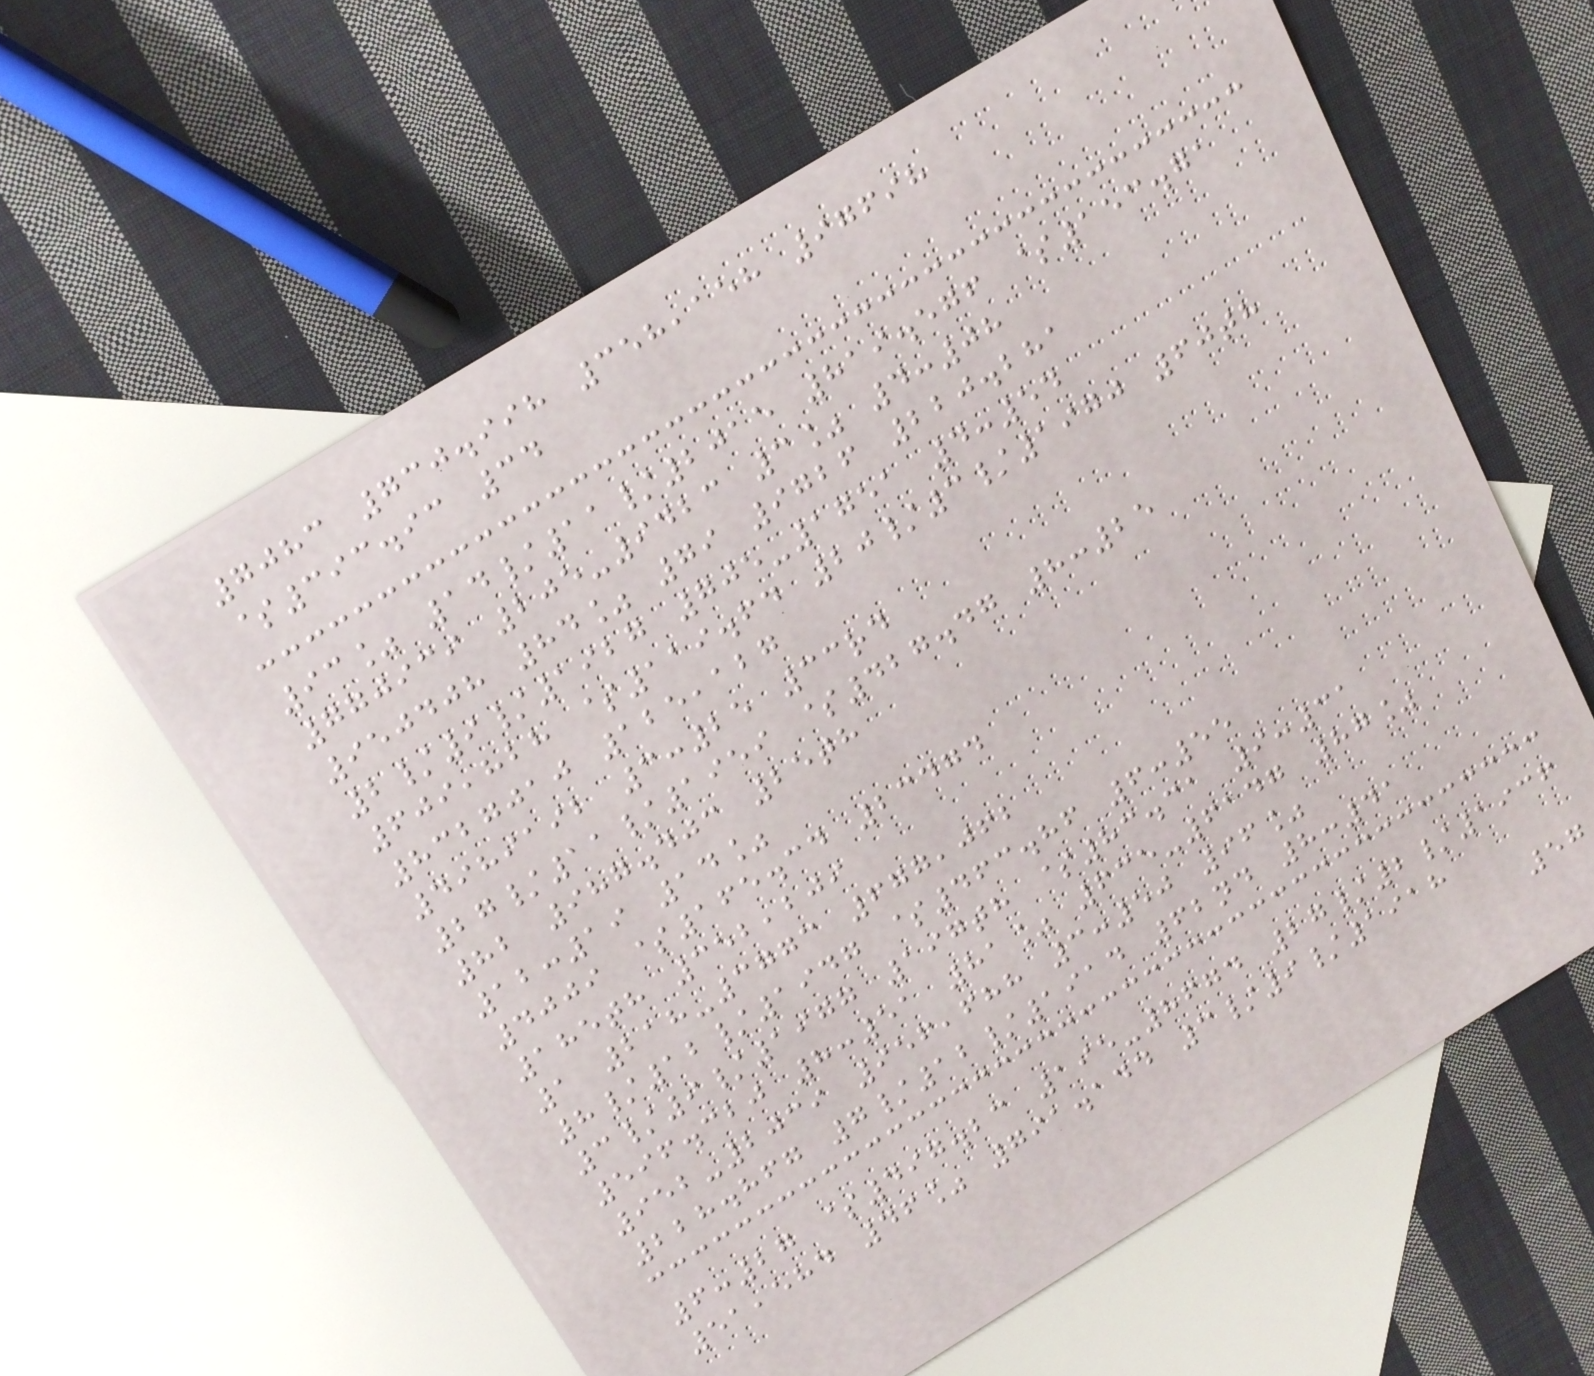7083 730.998 358,158 97698
$393.93 34
93% 14/11/2015 819.576 $153.71
770939 205-9423 3% 4:08
950408 84% 79 9726 220.281
2/9/1927 705-1751 4:54
609,828 $119.64 20/3/1970 60th
8327010 125,127
4989192 3:25 33rd
27/11/1959 $427.47 8:25
82 987.403 25th
12:19 14%
4009 $165.34 23474
185th 352,209
1 218-3773 677,062
8/12/1947 $463.86 6:55
3/9/1977 197th $83.31 9:31
596.320 8:51 81% 635-6147 87%
952-2039 956,688 3:50 96%
228.867 7/12/1914 62nd 8:41
6:27 $497.23 195-8674 27/2/1936
51,584 46% 791.144 3/9/1918
57
